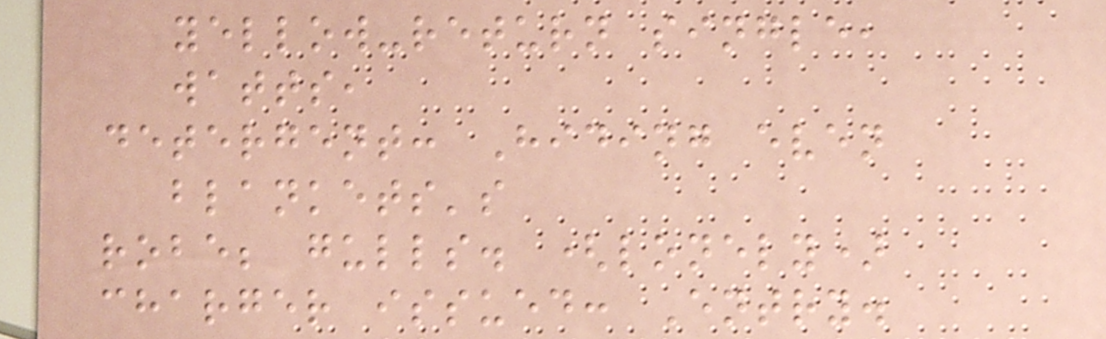yellow-return single,
watts,
detergent: Hiding even
blankets's
robe; gulls. (lonely)
charger issued: Entry.
